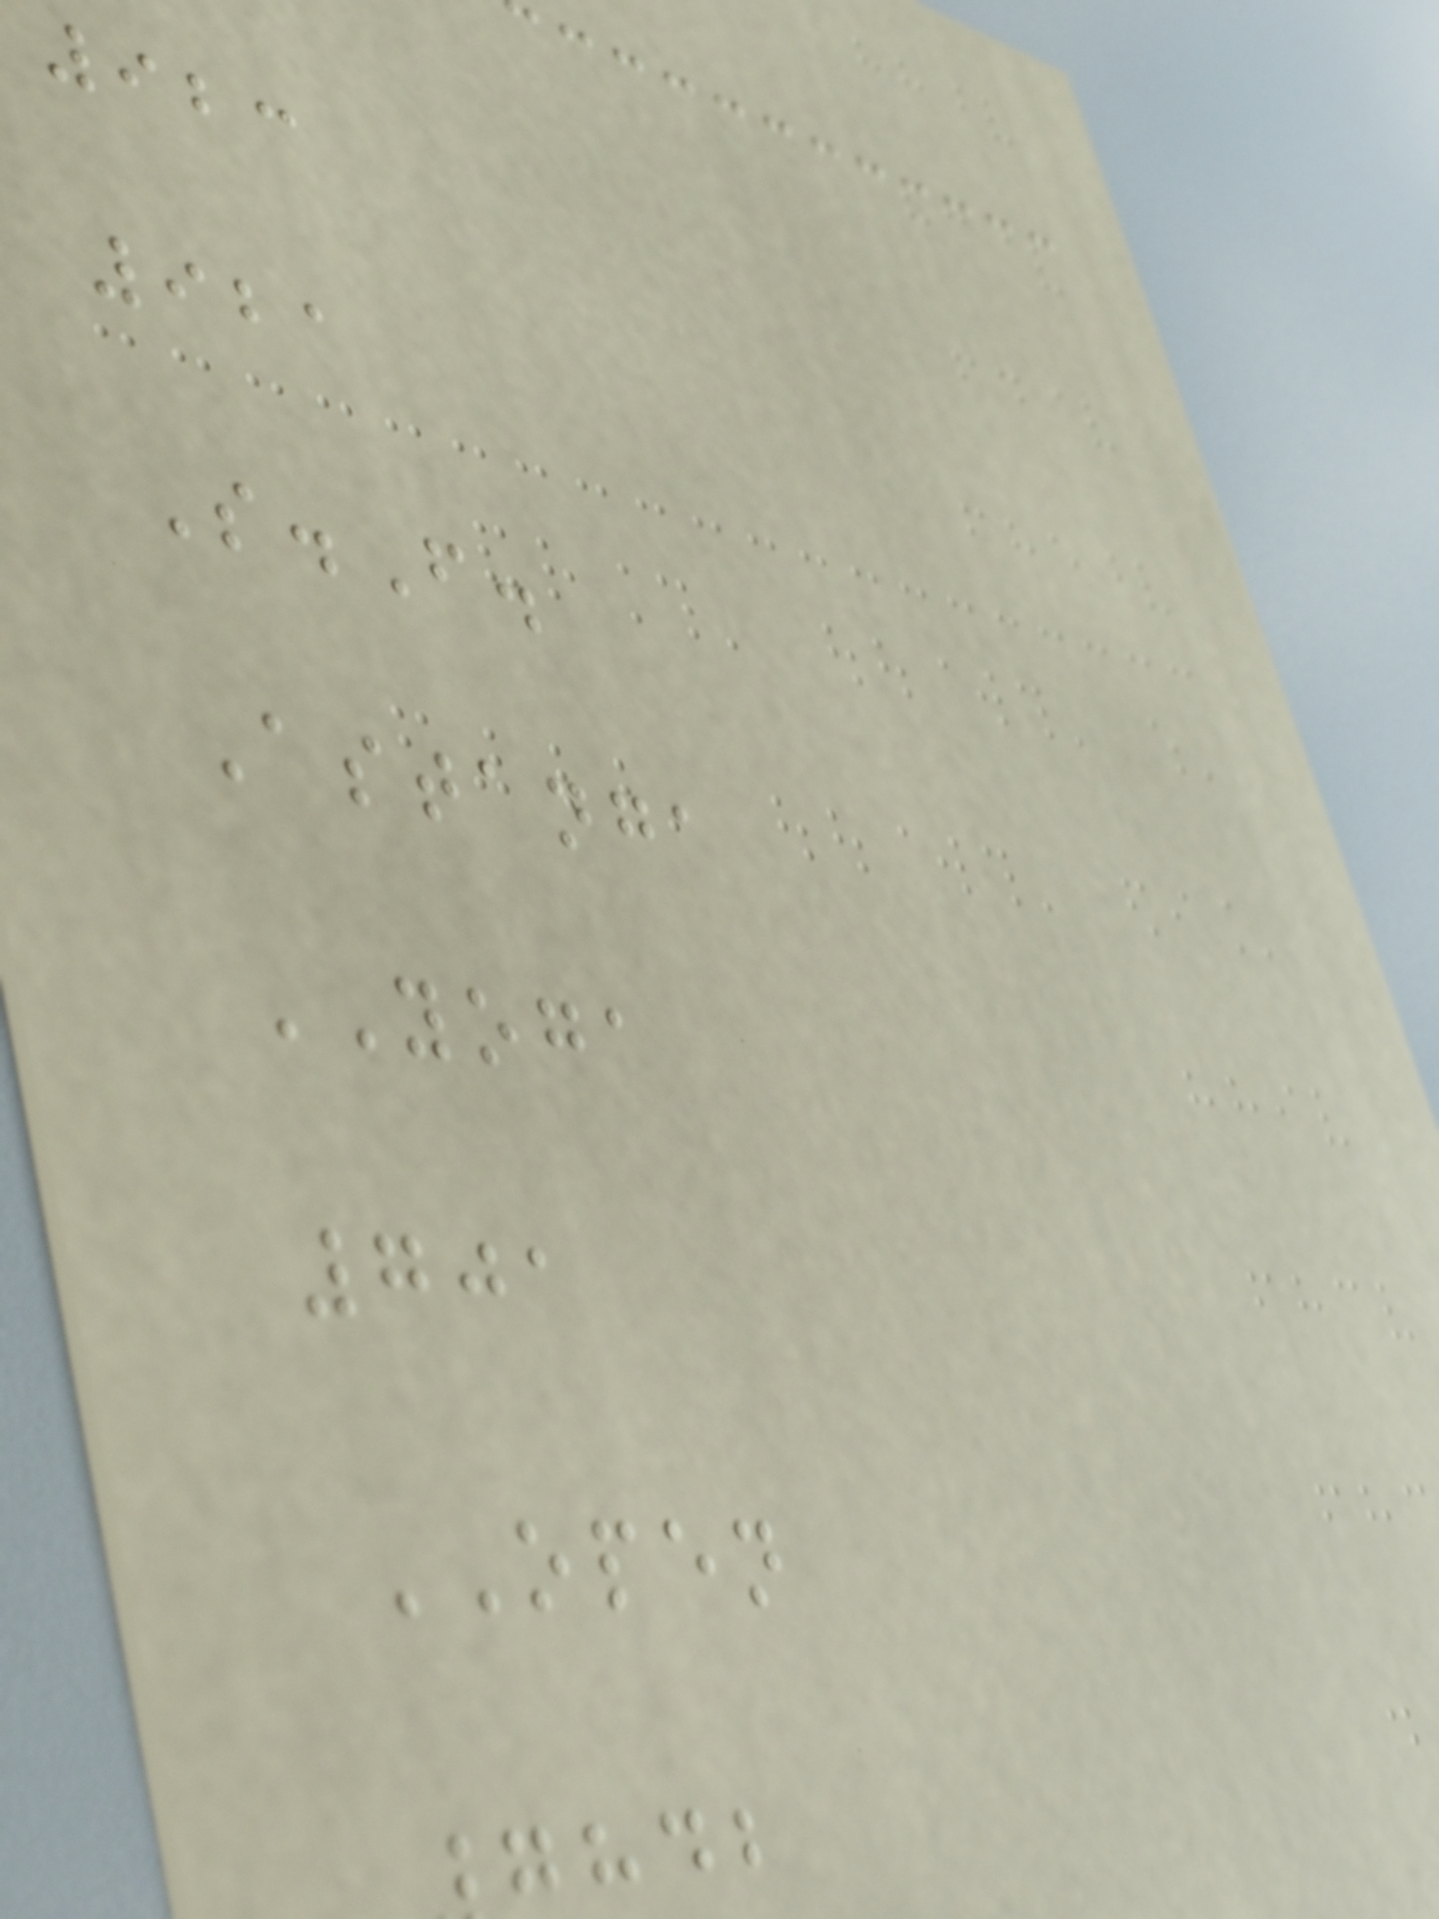923
921
S.F.
Astanga
YOGA
701
OPEN
